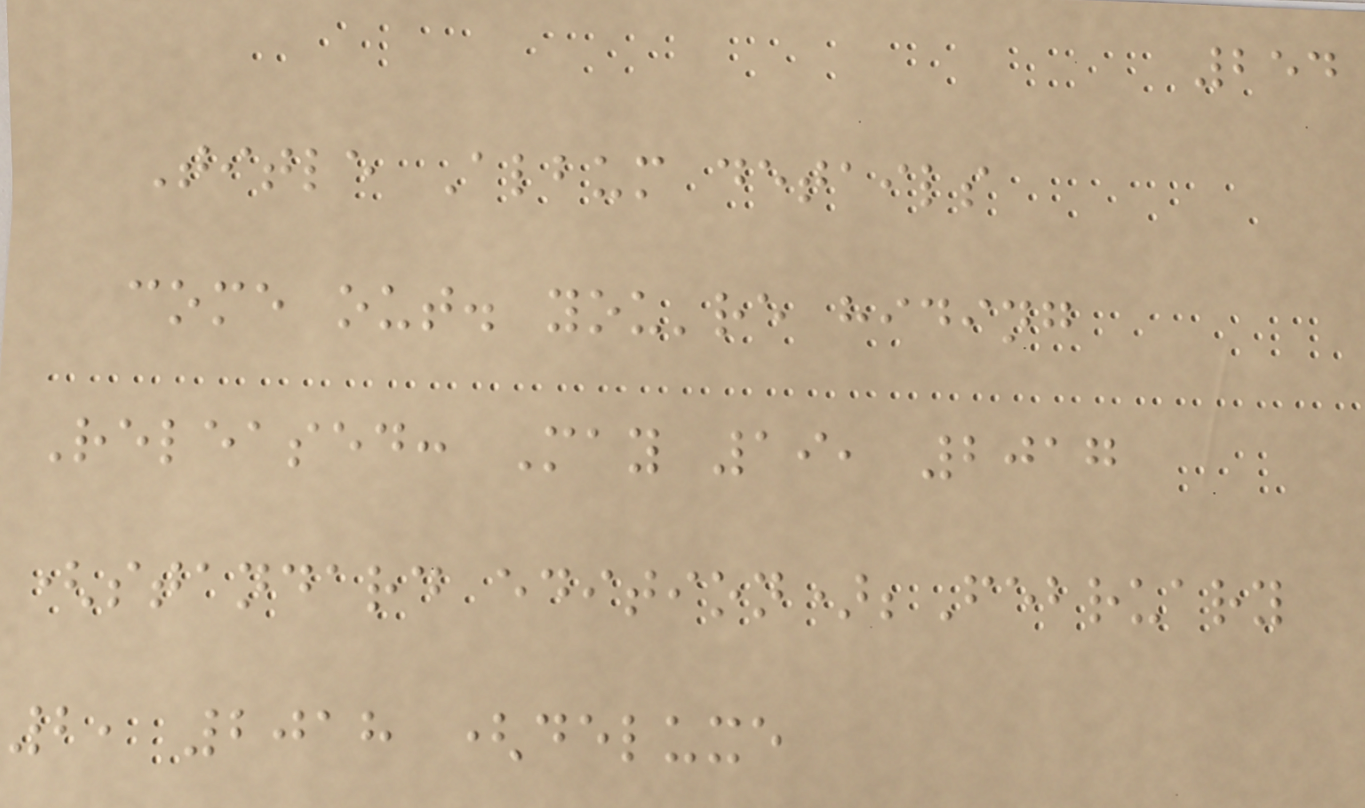254
Title Album details
come out. you're hiding
Released: May 19, 2017
(standard edition);February
2, 2018 (deluxe
